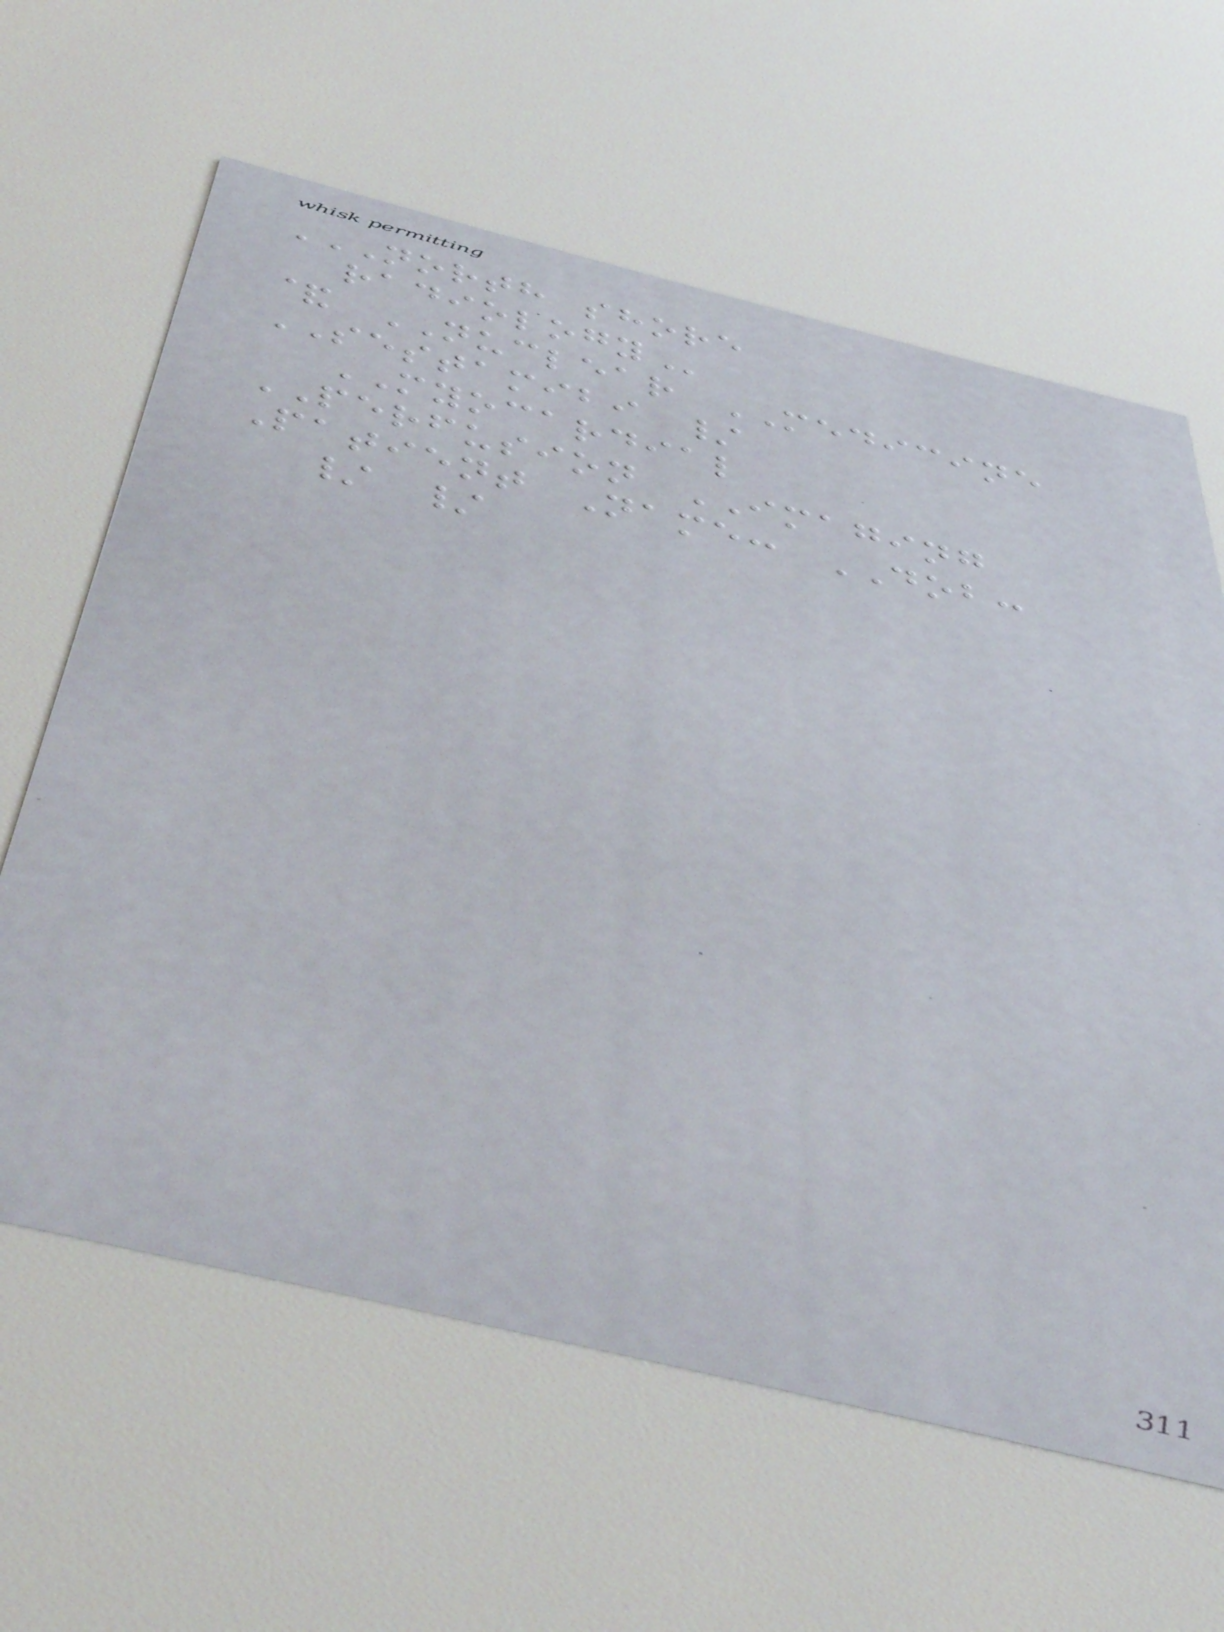NORTH SHORE
RADIOLOGY
& NUCLEAR MEDICINE
SESTAMIBI /
MYOCARDIAL
PERFUSION IMAGING
Patient Name: DOB:
/ /
